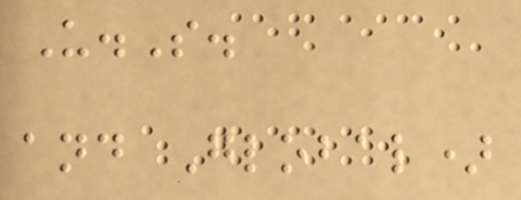U.S.
and Global)
